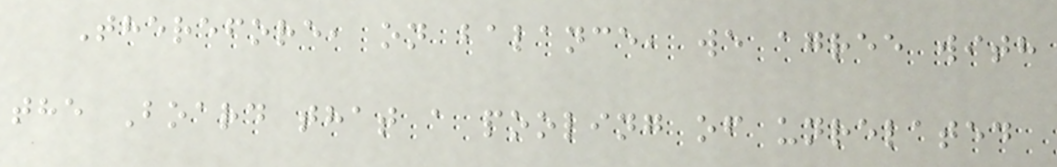Therefore, on balance, we agree with
the Board that a pooling of unrelated
